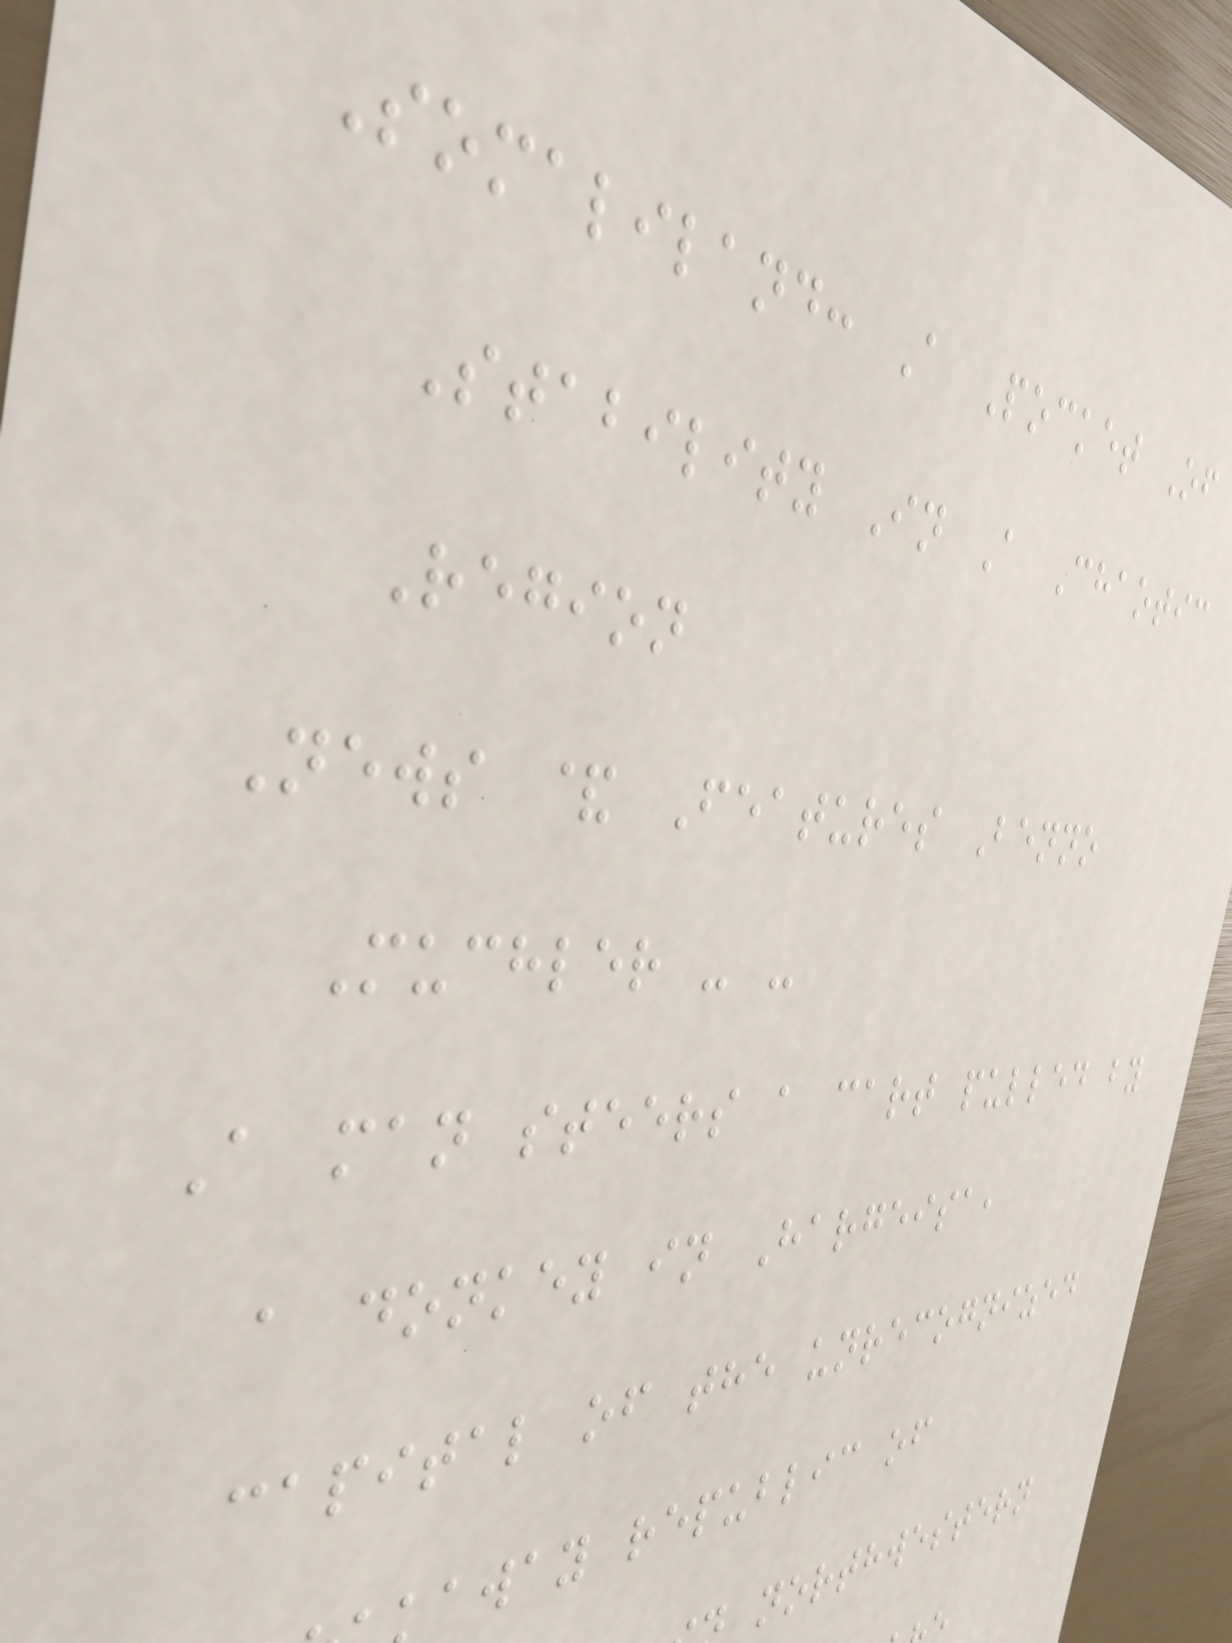Somaliland: A Pocket Of
Stability In A Chaotic
Region
News & Features Benno
Muchler - -
A man steers a cart pulled by
a donkey in Hargeisa,
capital of the unrecognized
away republic of
northwestern
